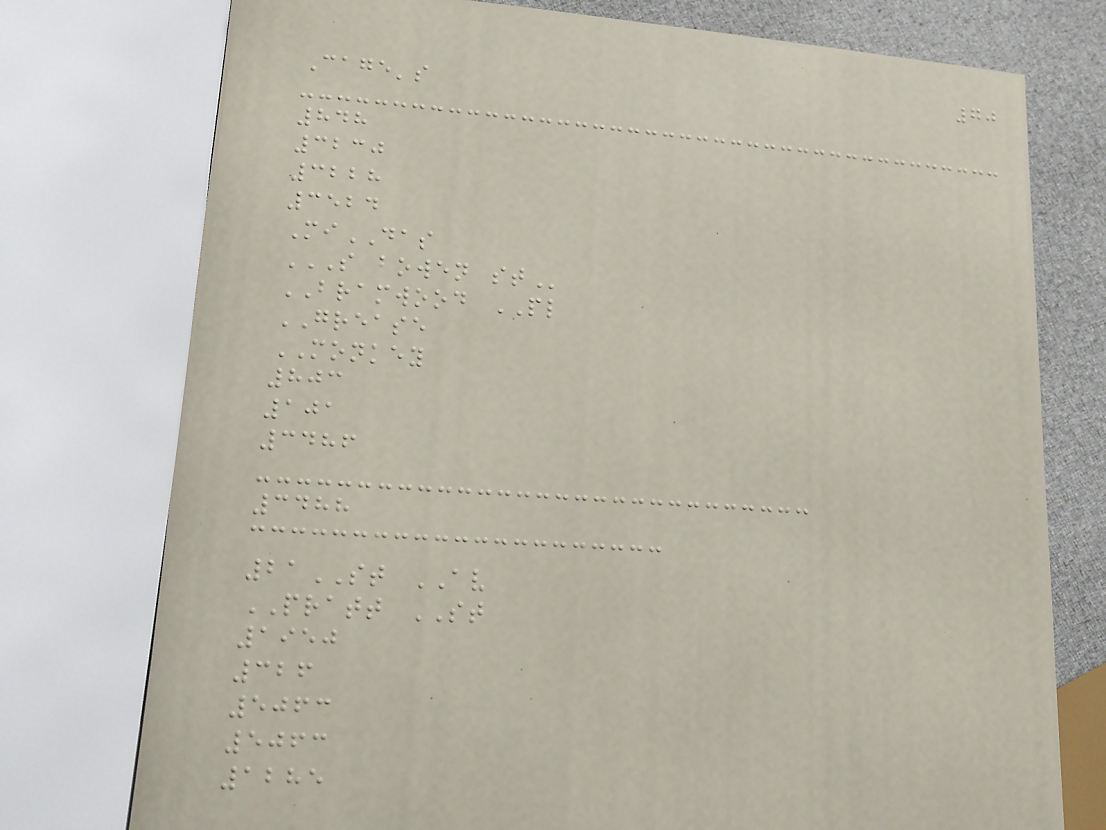70
Cage's
848
3230
3228
3524
MiDAS
S BOWEN ST
BRAMWOOD PL
GREASE
MONKEY
803
101
3486
3488
21ST AV
PRATT ST
1950
326
5063
5063
1285
